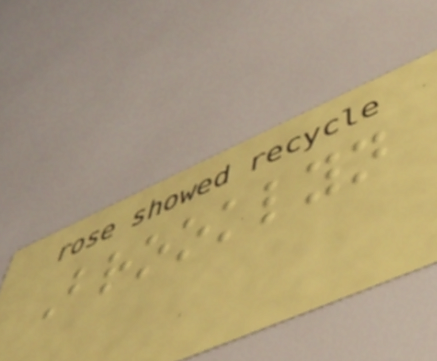Brooklyn
